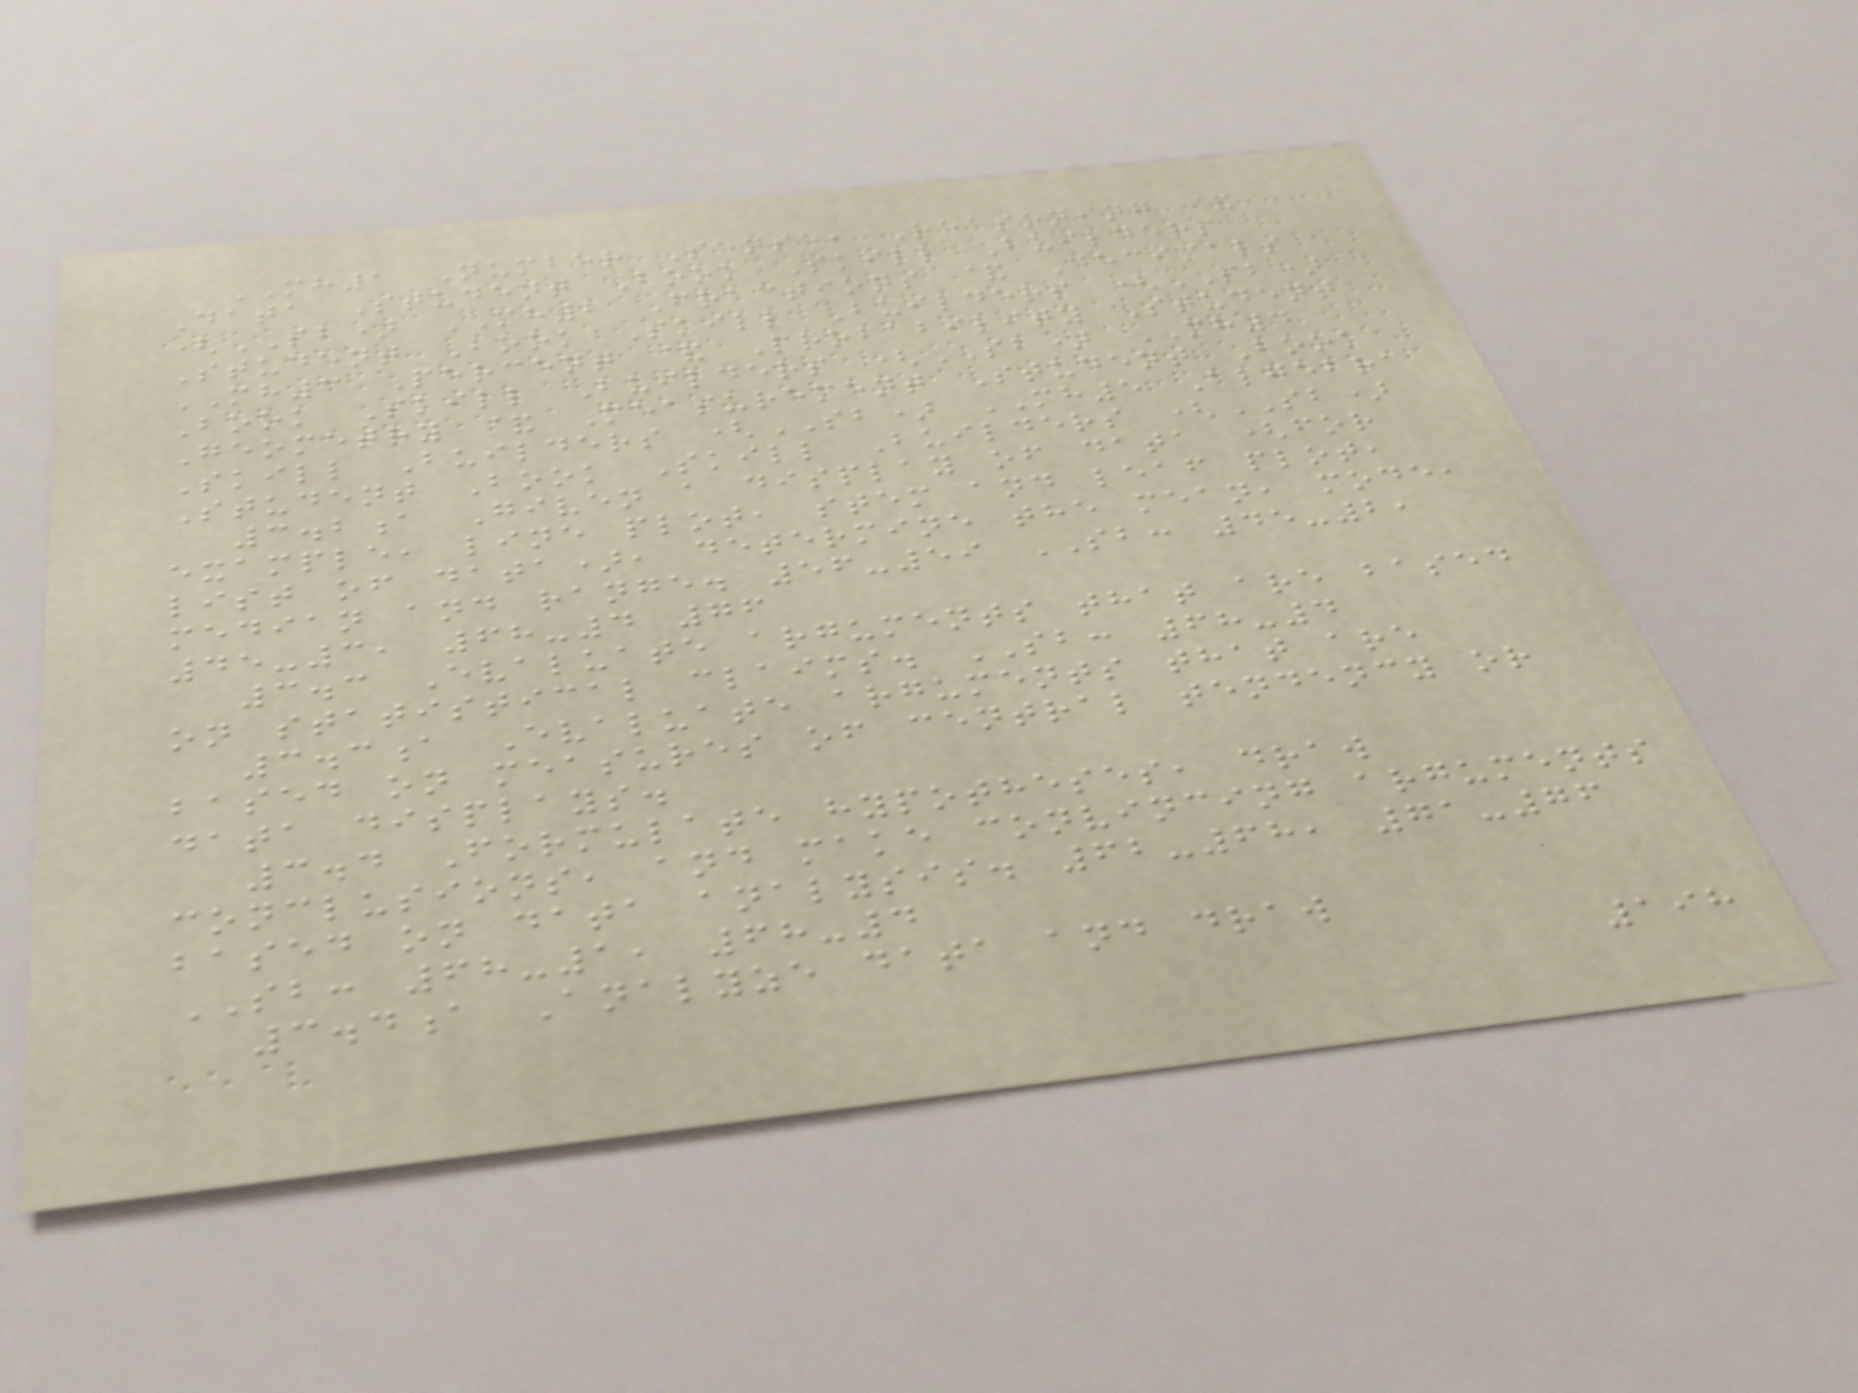MH1 Number Sense, Reasoning &
Data Student Book Skill Builders
(SB) MH2 Fractions & Decimals
Student Book Skill Builders (SB)
MH3 Percent & Probability Student
Book Skill Builders (SB) MH4
Geometry & Measurement Student Book
Skill Builders (SB) MH5 Algebra
Student Book Skill Builders (SB)
3.2a Given a display of data (for
example, line plot, stem and leaf plot,
list of data), determine the mean, mode,
median and range. 56-59 SB: 45-2,
45-3, 68-4 76
3.3 Evaluate arguments that are based
on statistical claims. SB: 68-4
3.3a Evaluate arguments that are
based on measures of central tendency or
data displays.
3.4 Formulate hypotheses, draw
conclusions, and make convincing arguments
based on data analysis. 62-68, 71-76
SB: 68-1, 68-4
3.4a Analyze data and draw
198
